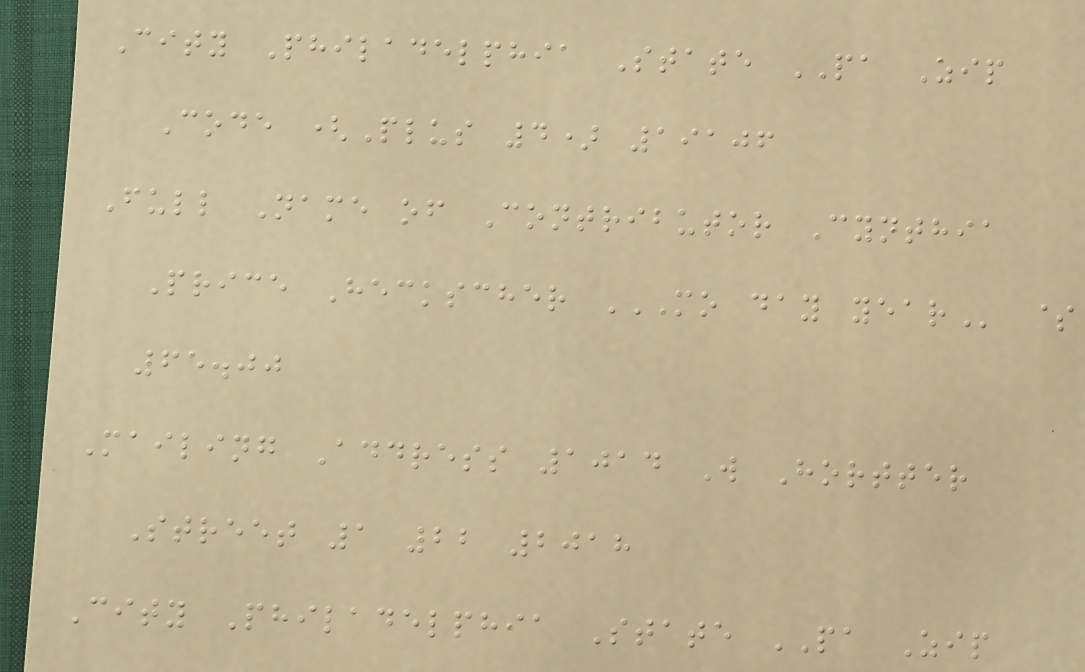City Philadelphia State PA Zip
Code (Plus 4) 19106
Full Name of Contributor Cynthia
Price Heckscher MO DAY YEAR $
65.00
Mailing Address 1014 W Hortter
Street 1 22 2018
City Philadelphia State PA Zip
